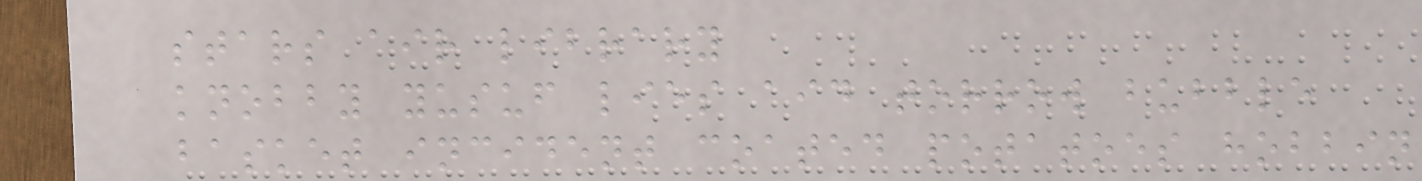stars air library
knobby yusuf lies aid torrow bubble
basket incident coated potatoes hobbin
